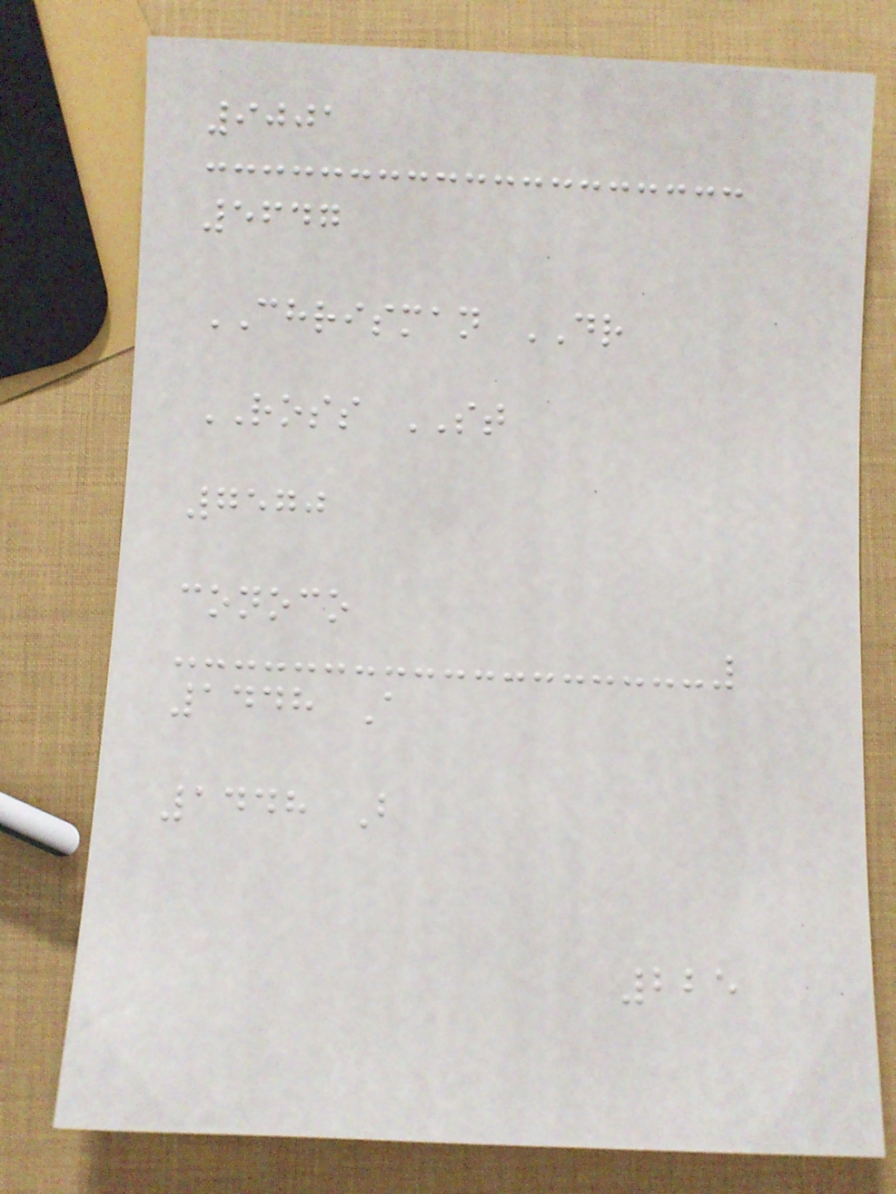9001
5647
CHRISMAN DR
ROSS ST
7570
conoco
1448 A
1448 B
225
